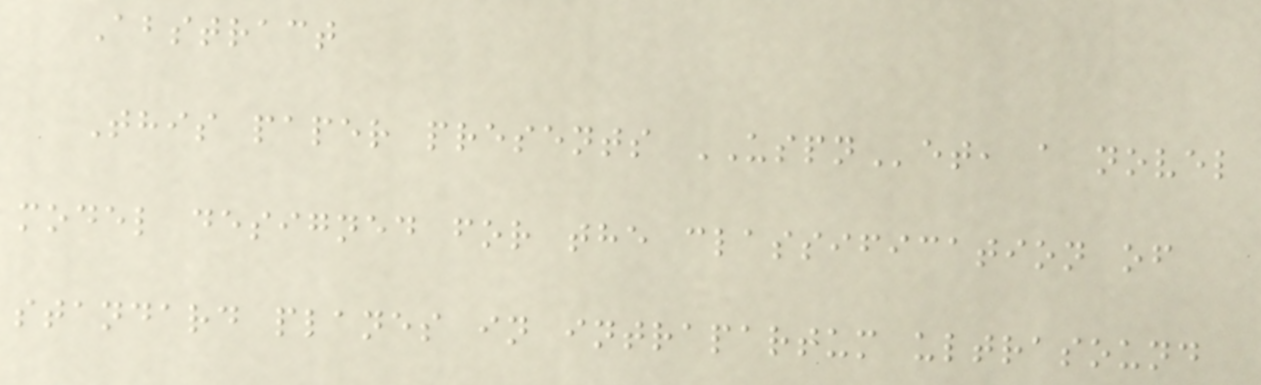Abstract
This paper presents USPNet, a novel
model designed for the classification of
standard planes in intrapartum ultrasound
